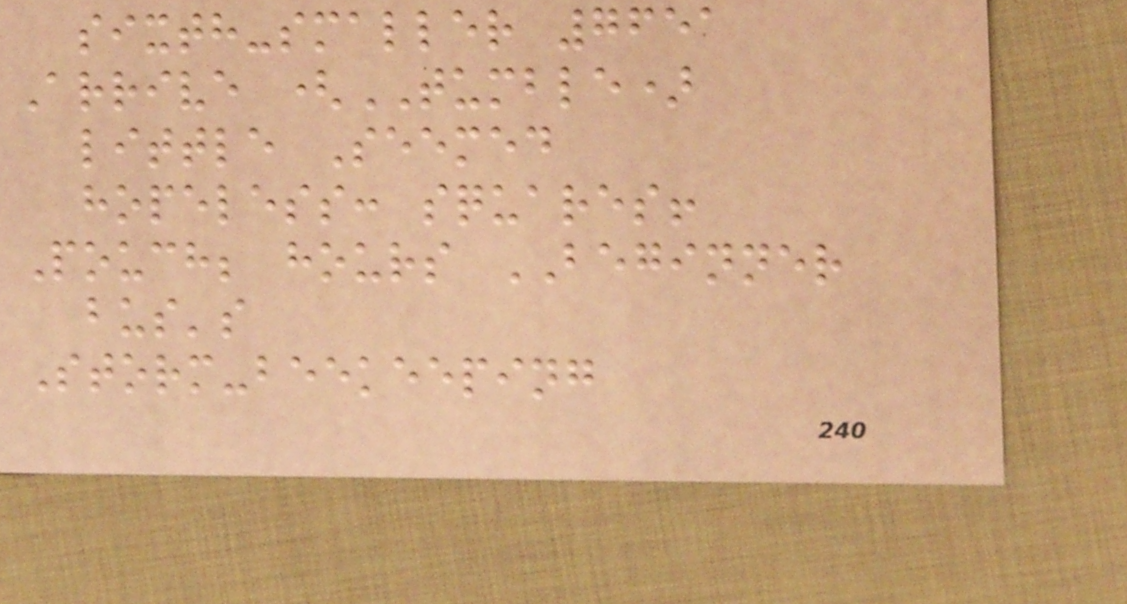sixth-smaller 7651
Arrive (TUMBLE)
little Seemed
hopeless: squares!
Pouch; hours BEGINNER
bus's
Storm-beekeeping
